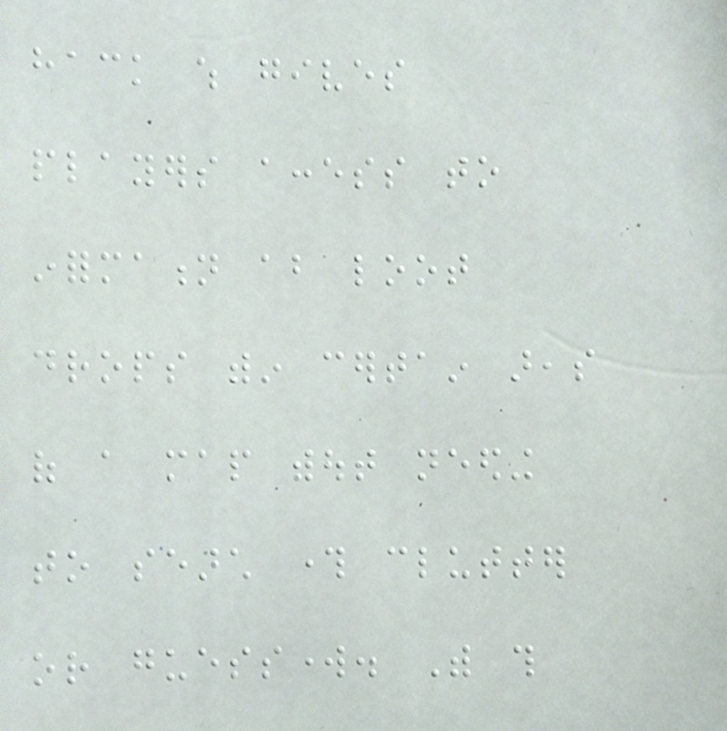hack which gives
players access to
information about loot
drops within certain areas
of a map without needing
to search through clutter
or guesswork. With this
